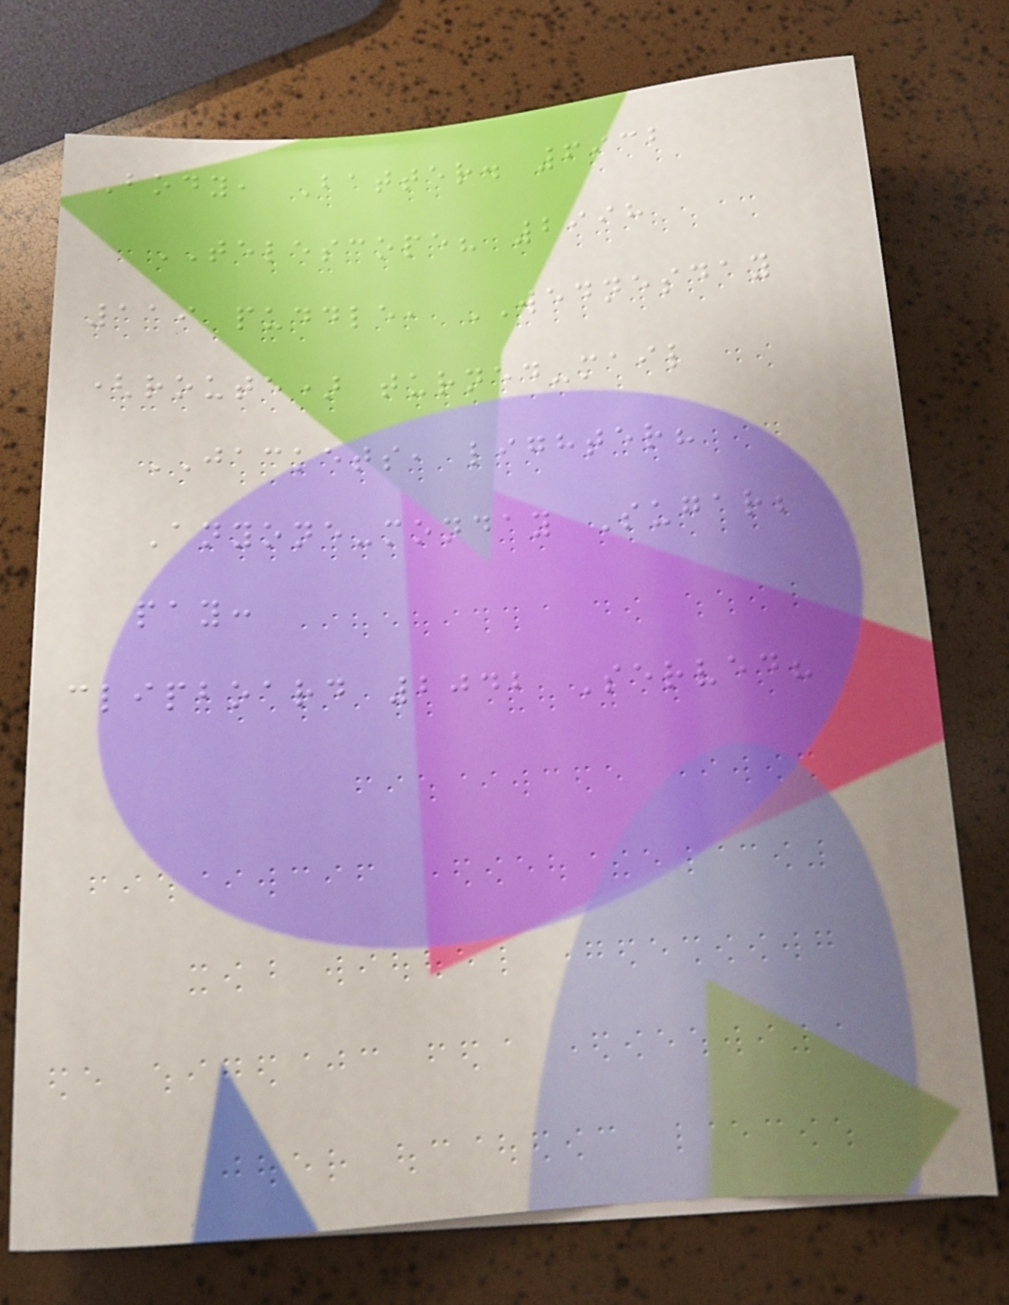Body, Batter. 6932
TELESCOPE? 2998
119 puddle, WEDNESDAY
(route) turned-mail
JACKETS, lighter?
Anyone-monday Sugar;
pay:
clipboard 2042 Served?
